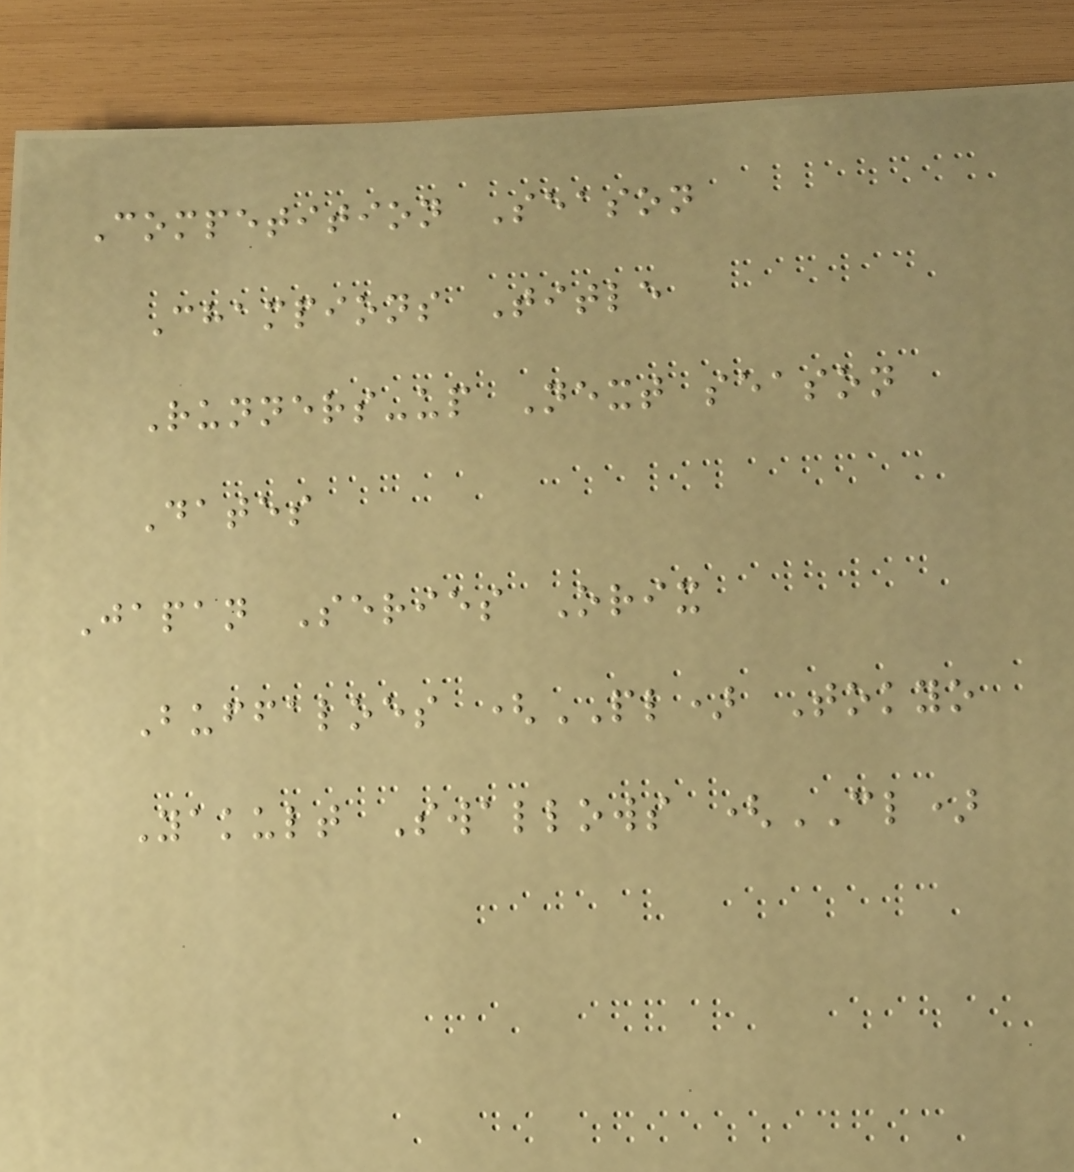Competition Season
Champions Title
Runners-up Next season
Dates
Japan Series Orix
Buffaloes (PL) Tokyo
Yakult Swallows (CL)
